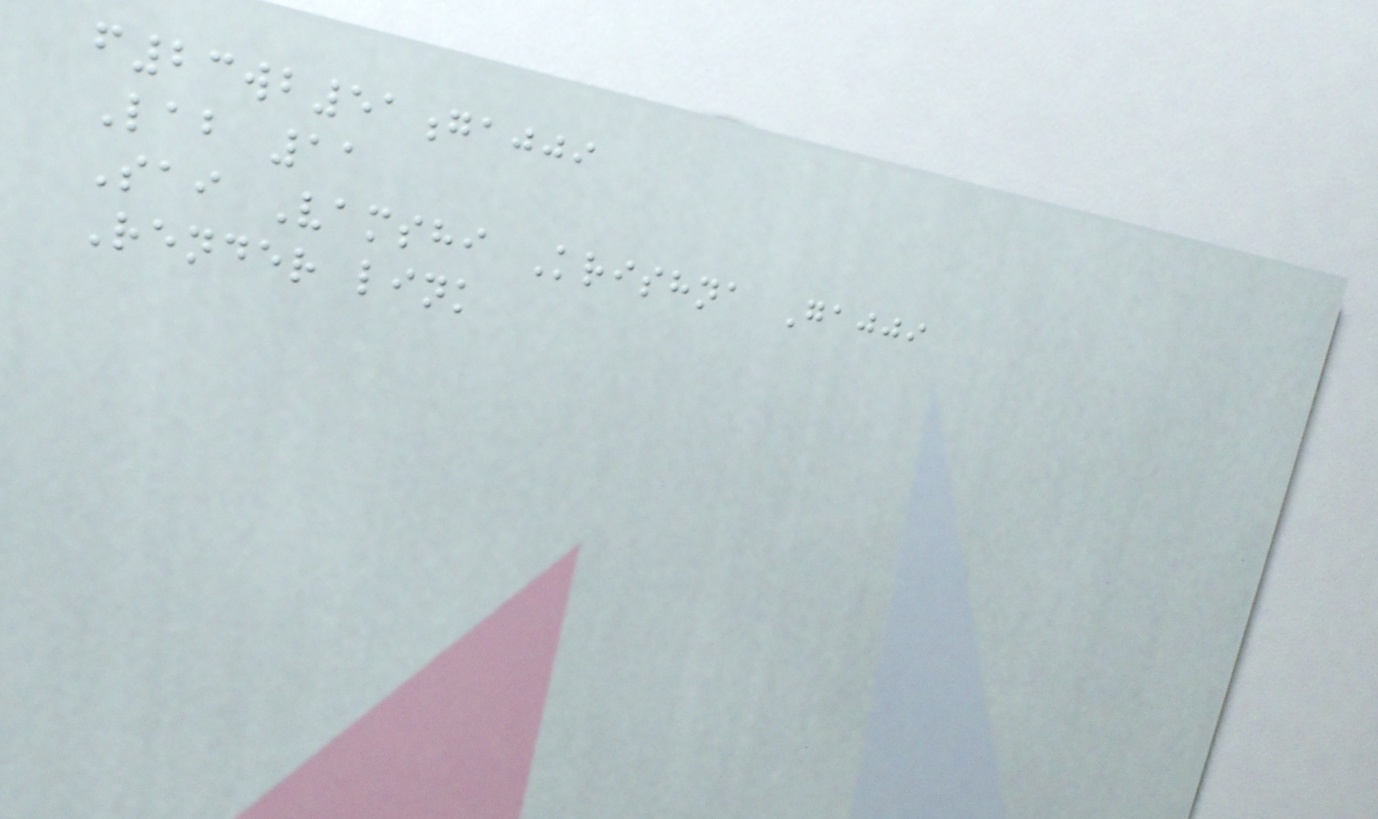f23wb51gajji
Lab 11
Sai Vamshi Krishna Gajji
Render link
